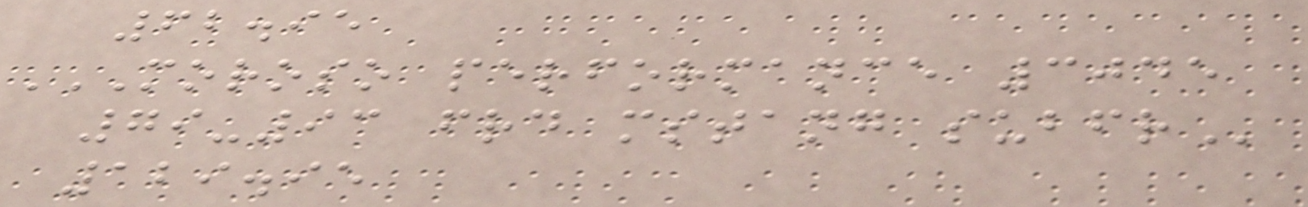62.95
MOROSO PERFORMANCE 3045
79-93 FRD MSTANG SUBFR
129.95
